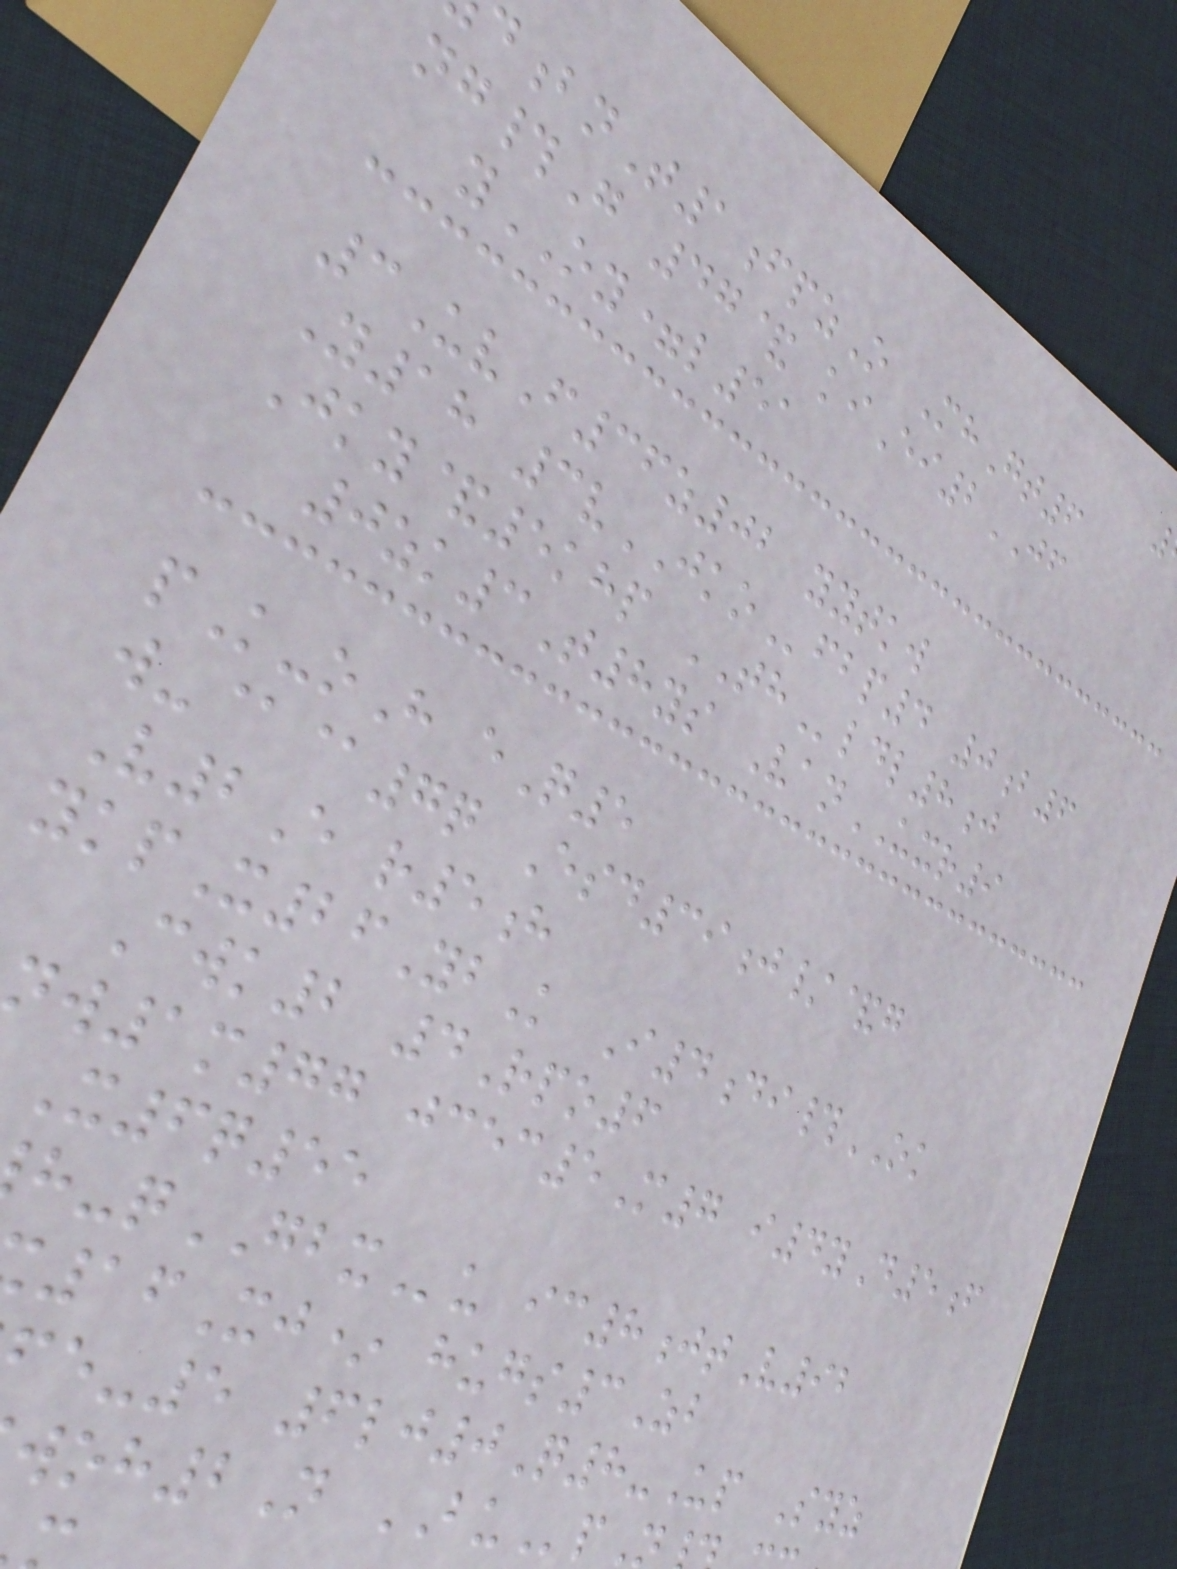bnT1fpzO MhGt6
ng#G 47& kiEi2JF
yOY=l51
3UvF36z02 yytkw
Y18 3vJKOfbp4 0b6
Jky&5khp THldl8j
0zk3T8ys VanUXR9
pK-oH eQ5
w-@@7q Esd39j/&g
V2E r5h
ykpX26YbK I4di#OK
Cwk2 4Rpo6
nw1m77 jcec5M7 i4yD5f
X6q55
-qGBXu ic8jtV92
16Xj* hugs3Zb
-5 6lj0Q8-Up Syz
woh2N BUp
